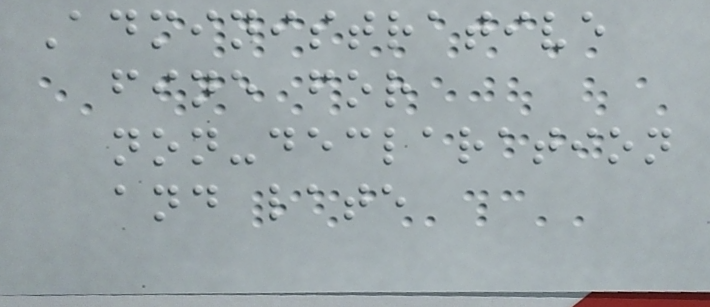Administrative
fine for
non-declaration
and late
